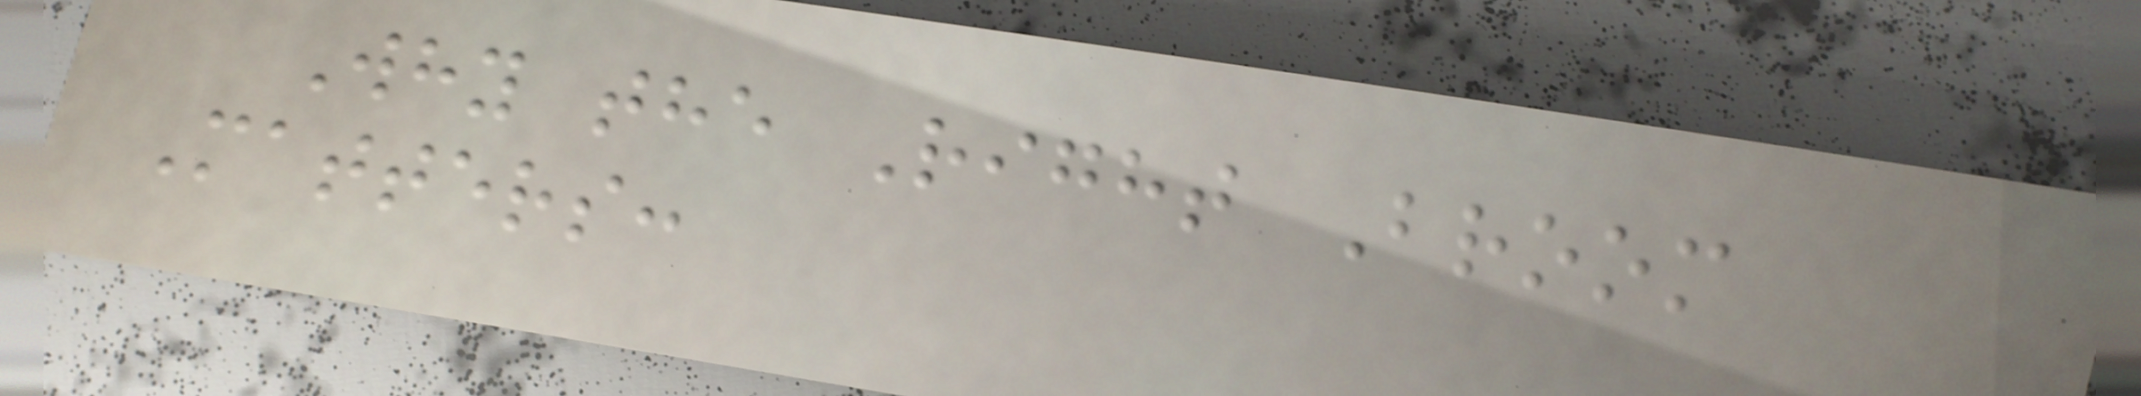Why the Right Broom
Matters:
